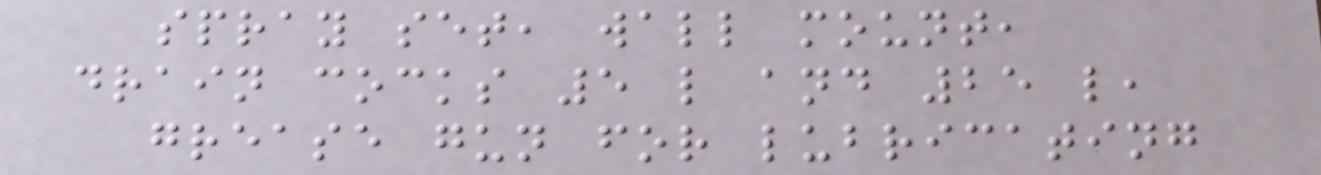spray set, wall mount,
drain cocks 5 l and 25 l,
grease gun for lubricating
